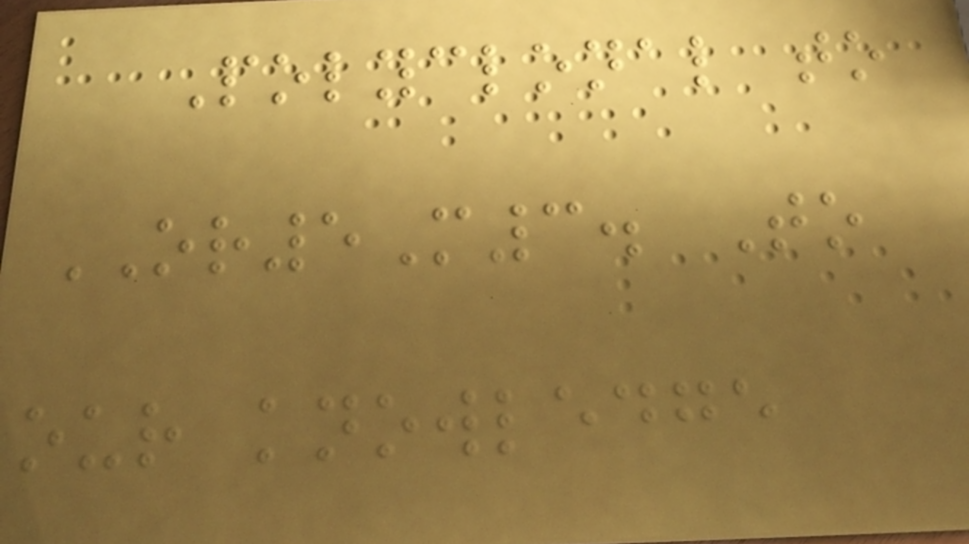Polyclonal to
OR5M3. To
our knowledge
